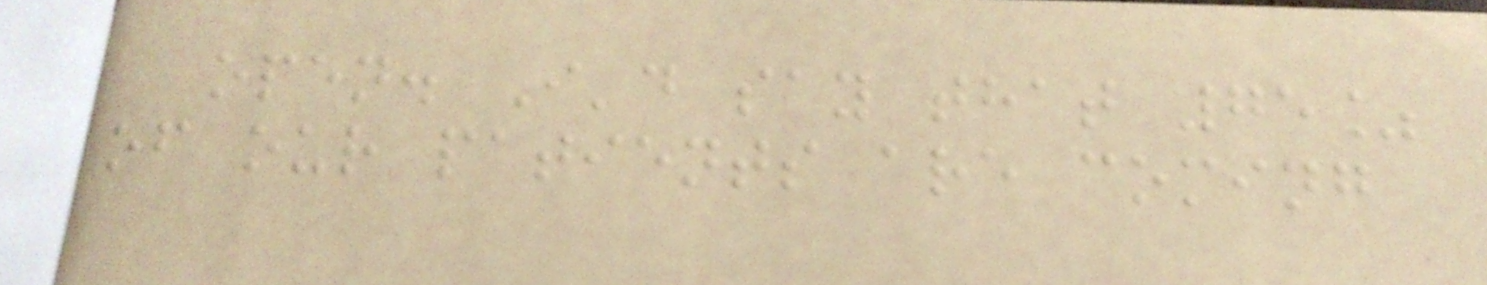open. I'd say that 75%
of our patients are coming
